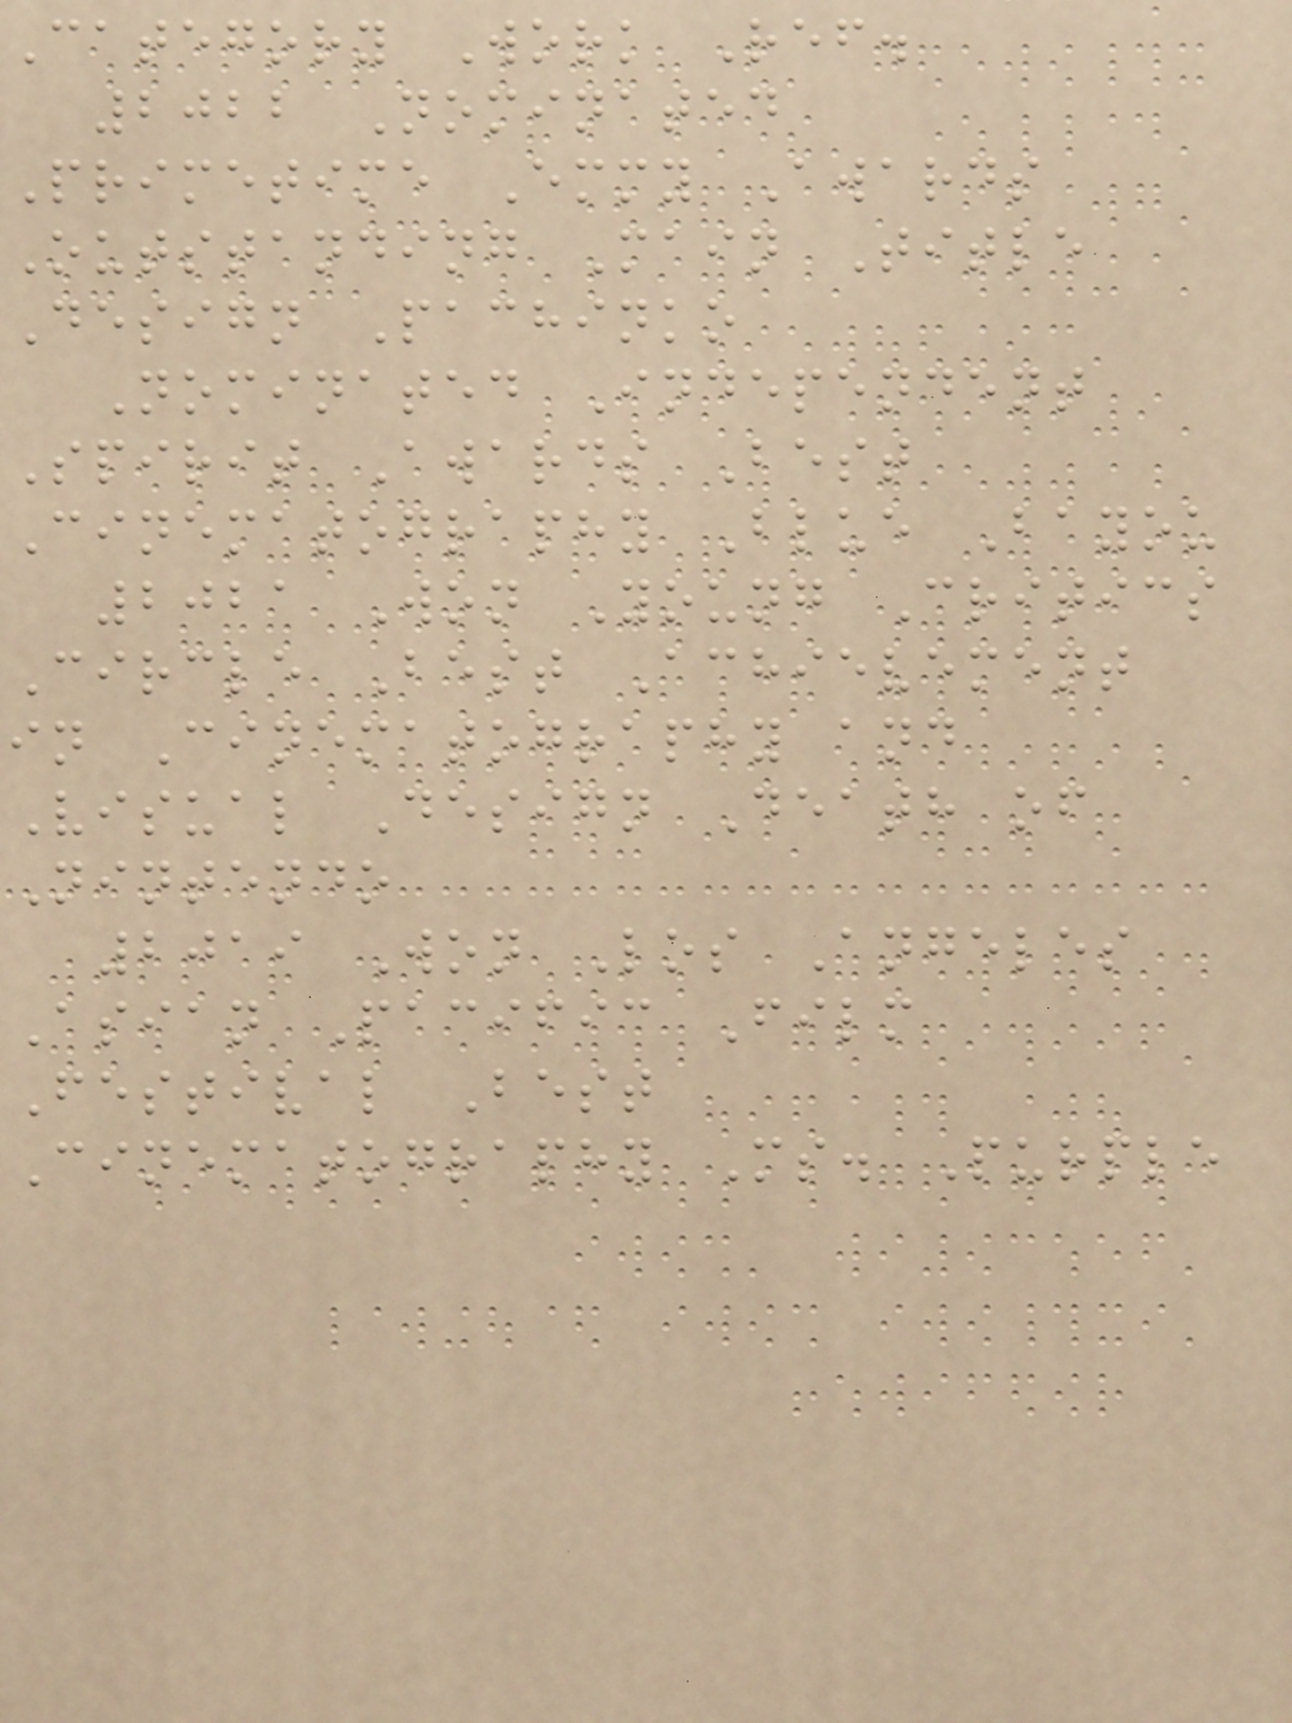Category Work Ref.
2022 Nominated
Primetime Emmy Awards
Outstanding Main Title
Design Pachinko
Nominated Independent
Spirit Awards Best
Cinematography Blue Bayou
2021 Won Young Critics
Circle Best Achievement
in Cinematography and
Visual Design Death of
Nintendo
2019 Won Los Angeles
Asian Pacific Film
Festival Best
Cinematography Ms. Purple
